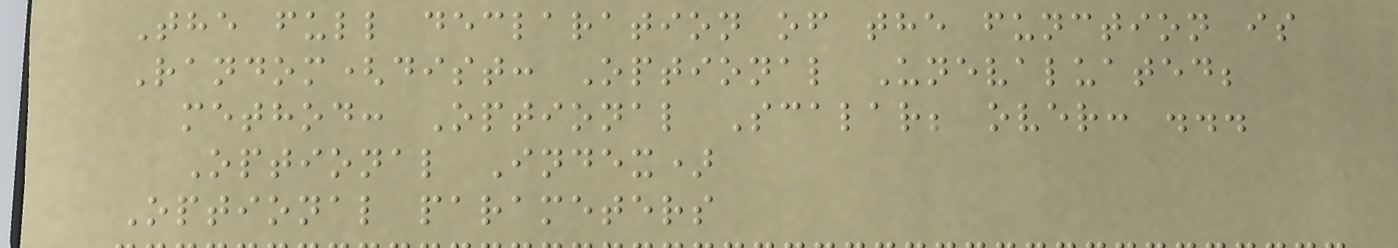The full declaration of the function is
Random(dist: Optional Unevaluated;
method: Optional Scalar; over: ...
Optional Index)
Optional parameters
